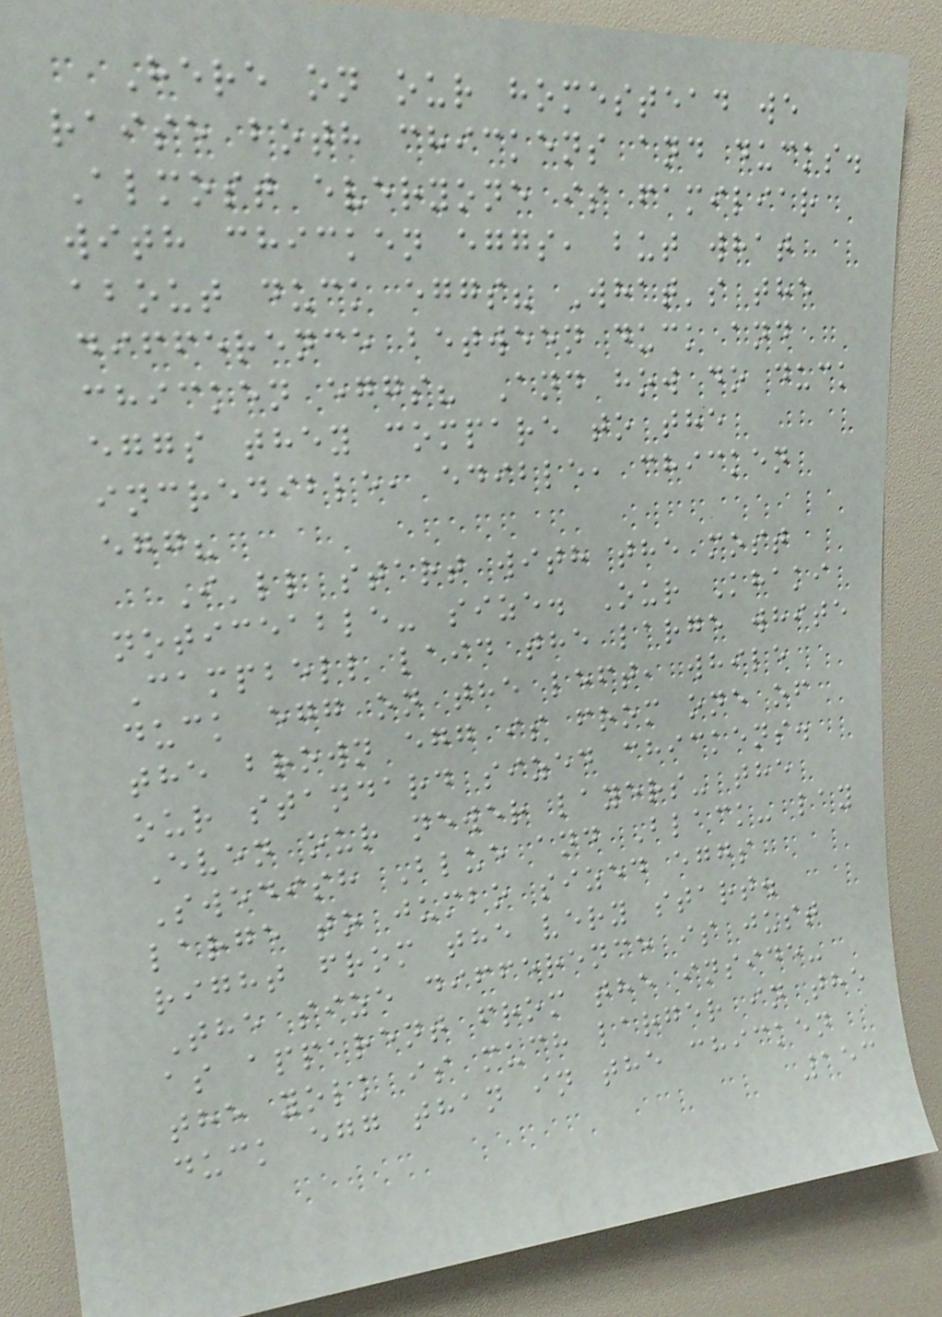Here on our homestead we
raise both chickens and ducks.
Almost everyone is familiar
with chicken eggs, but what
about duck eggs? What's the
difference between duck and
chicken eggs? And how do duck
eggs they compare to the
incredible, edible, chicken
egg?
I'll start with the most
noticeable- size. Our Khaki
Campbell laid the large white
duck egg on the left, while
the brown egg is from one of
our standard sized chickens.
Even our newer layers- the
Swedish Blue and Black- lay
large to jumbo sized eggs
right from the very start.
The size difference is just
as apparent from the inside-
the yolk is much larger in the
duck egg than in the chicken
153
